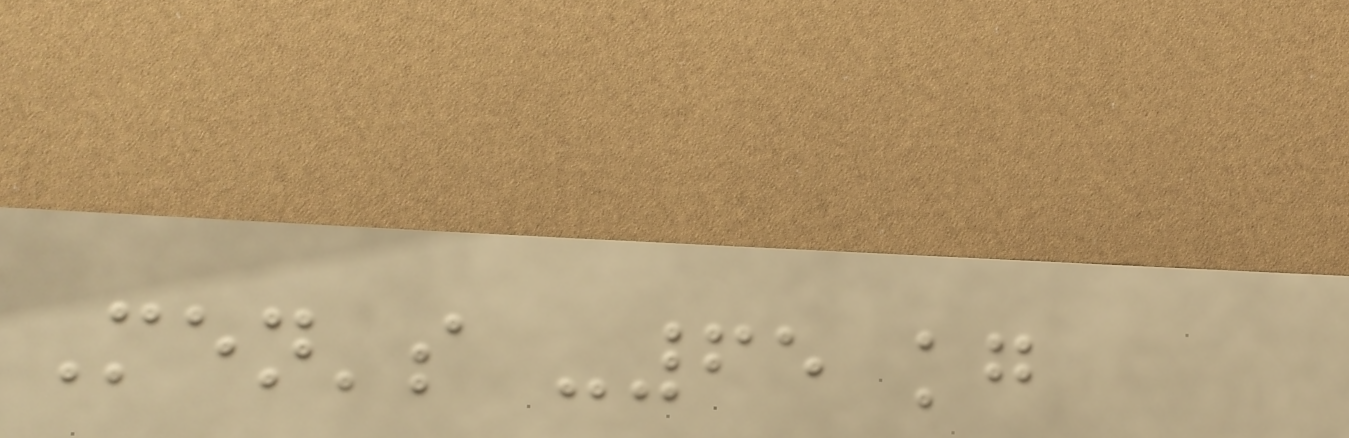Men's -65 kg
